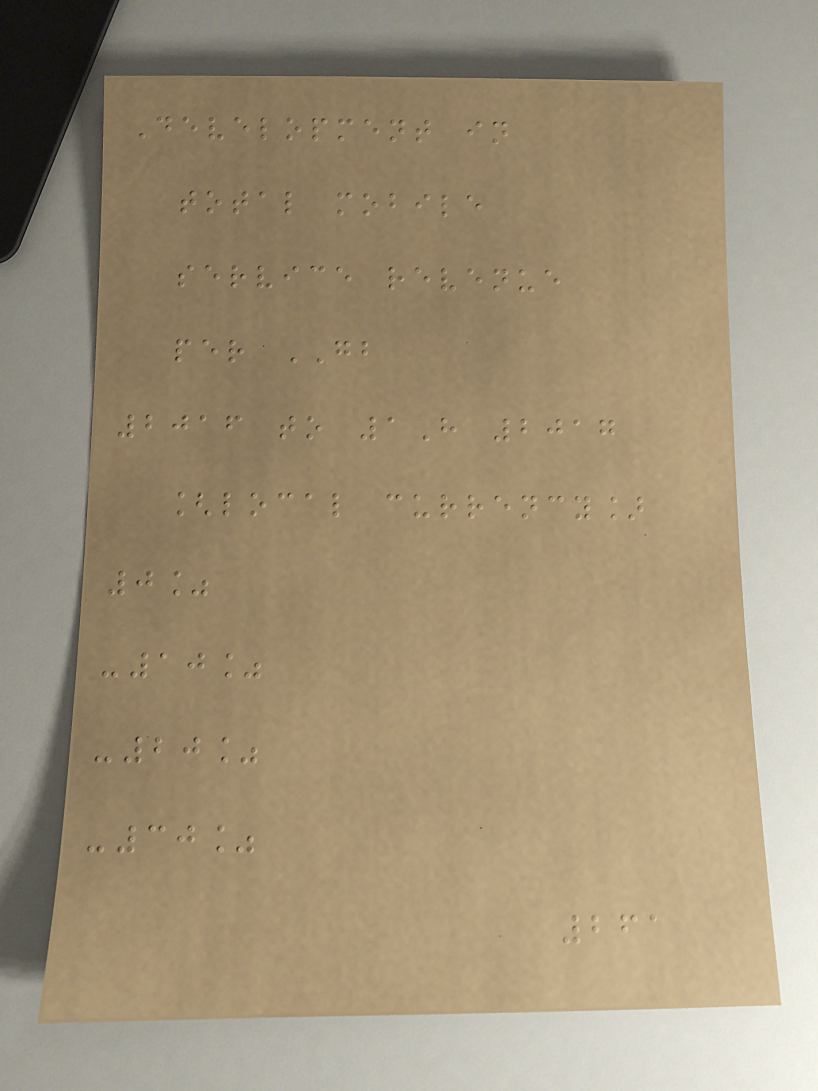Development in
total mobile
service revenue
per GB
2016 to 1H 2017
[local currency]
0%
-10%
-20%
-30%
261
